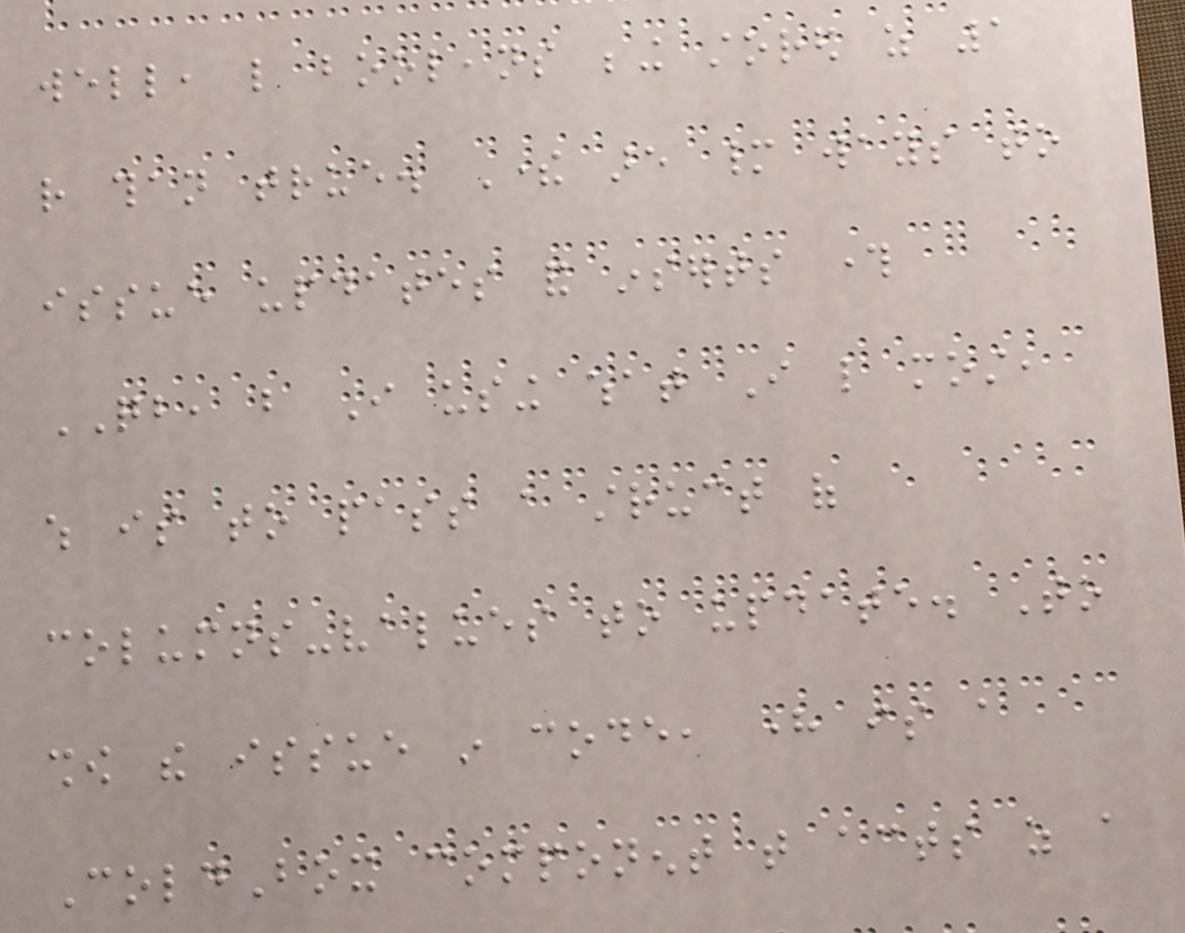well, like booleans being stored as 1
rather than true. There are many ways to
issue updates and inserts through
QB, but I using what I like most,
which is to pass a struct of
columns-values to update. To
show the issue in code, here is a
ColdBox component that acts as a
